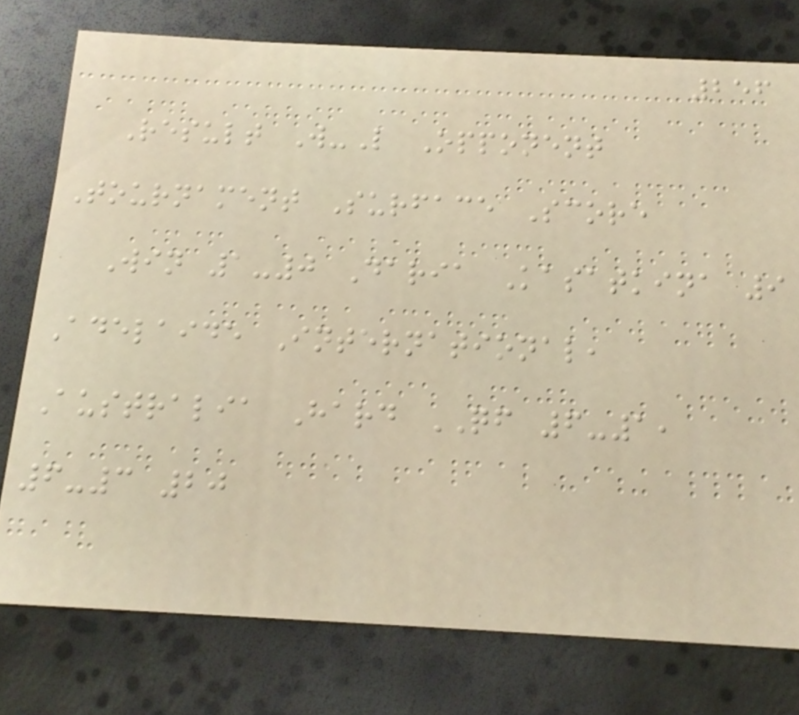256
Result W-L Opponent
Tournament Surface Score
Win 1-0 Daria Kasatkina 9
Adelaide International,
Australia Hard QF 6-1,
6-3 20
